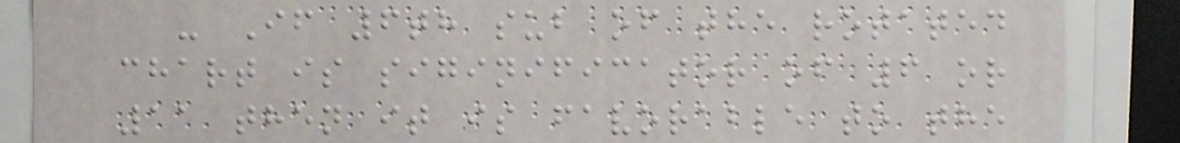- If 6th sub of the rotated
chart is siginificator of 6 or
11 then it is favorable to the
